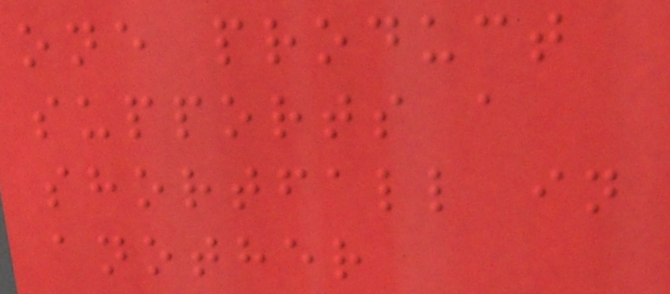one product
supports a
shortfall in
another
